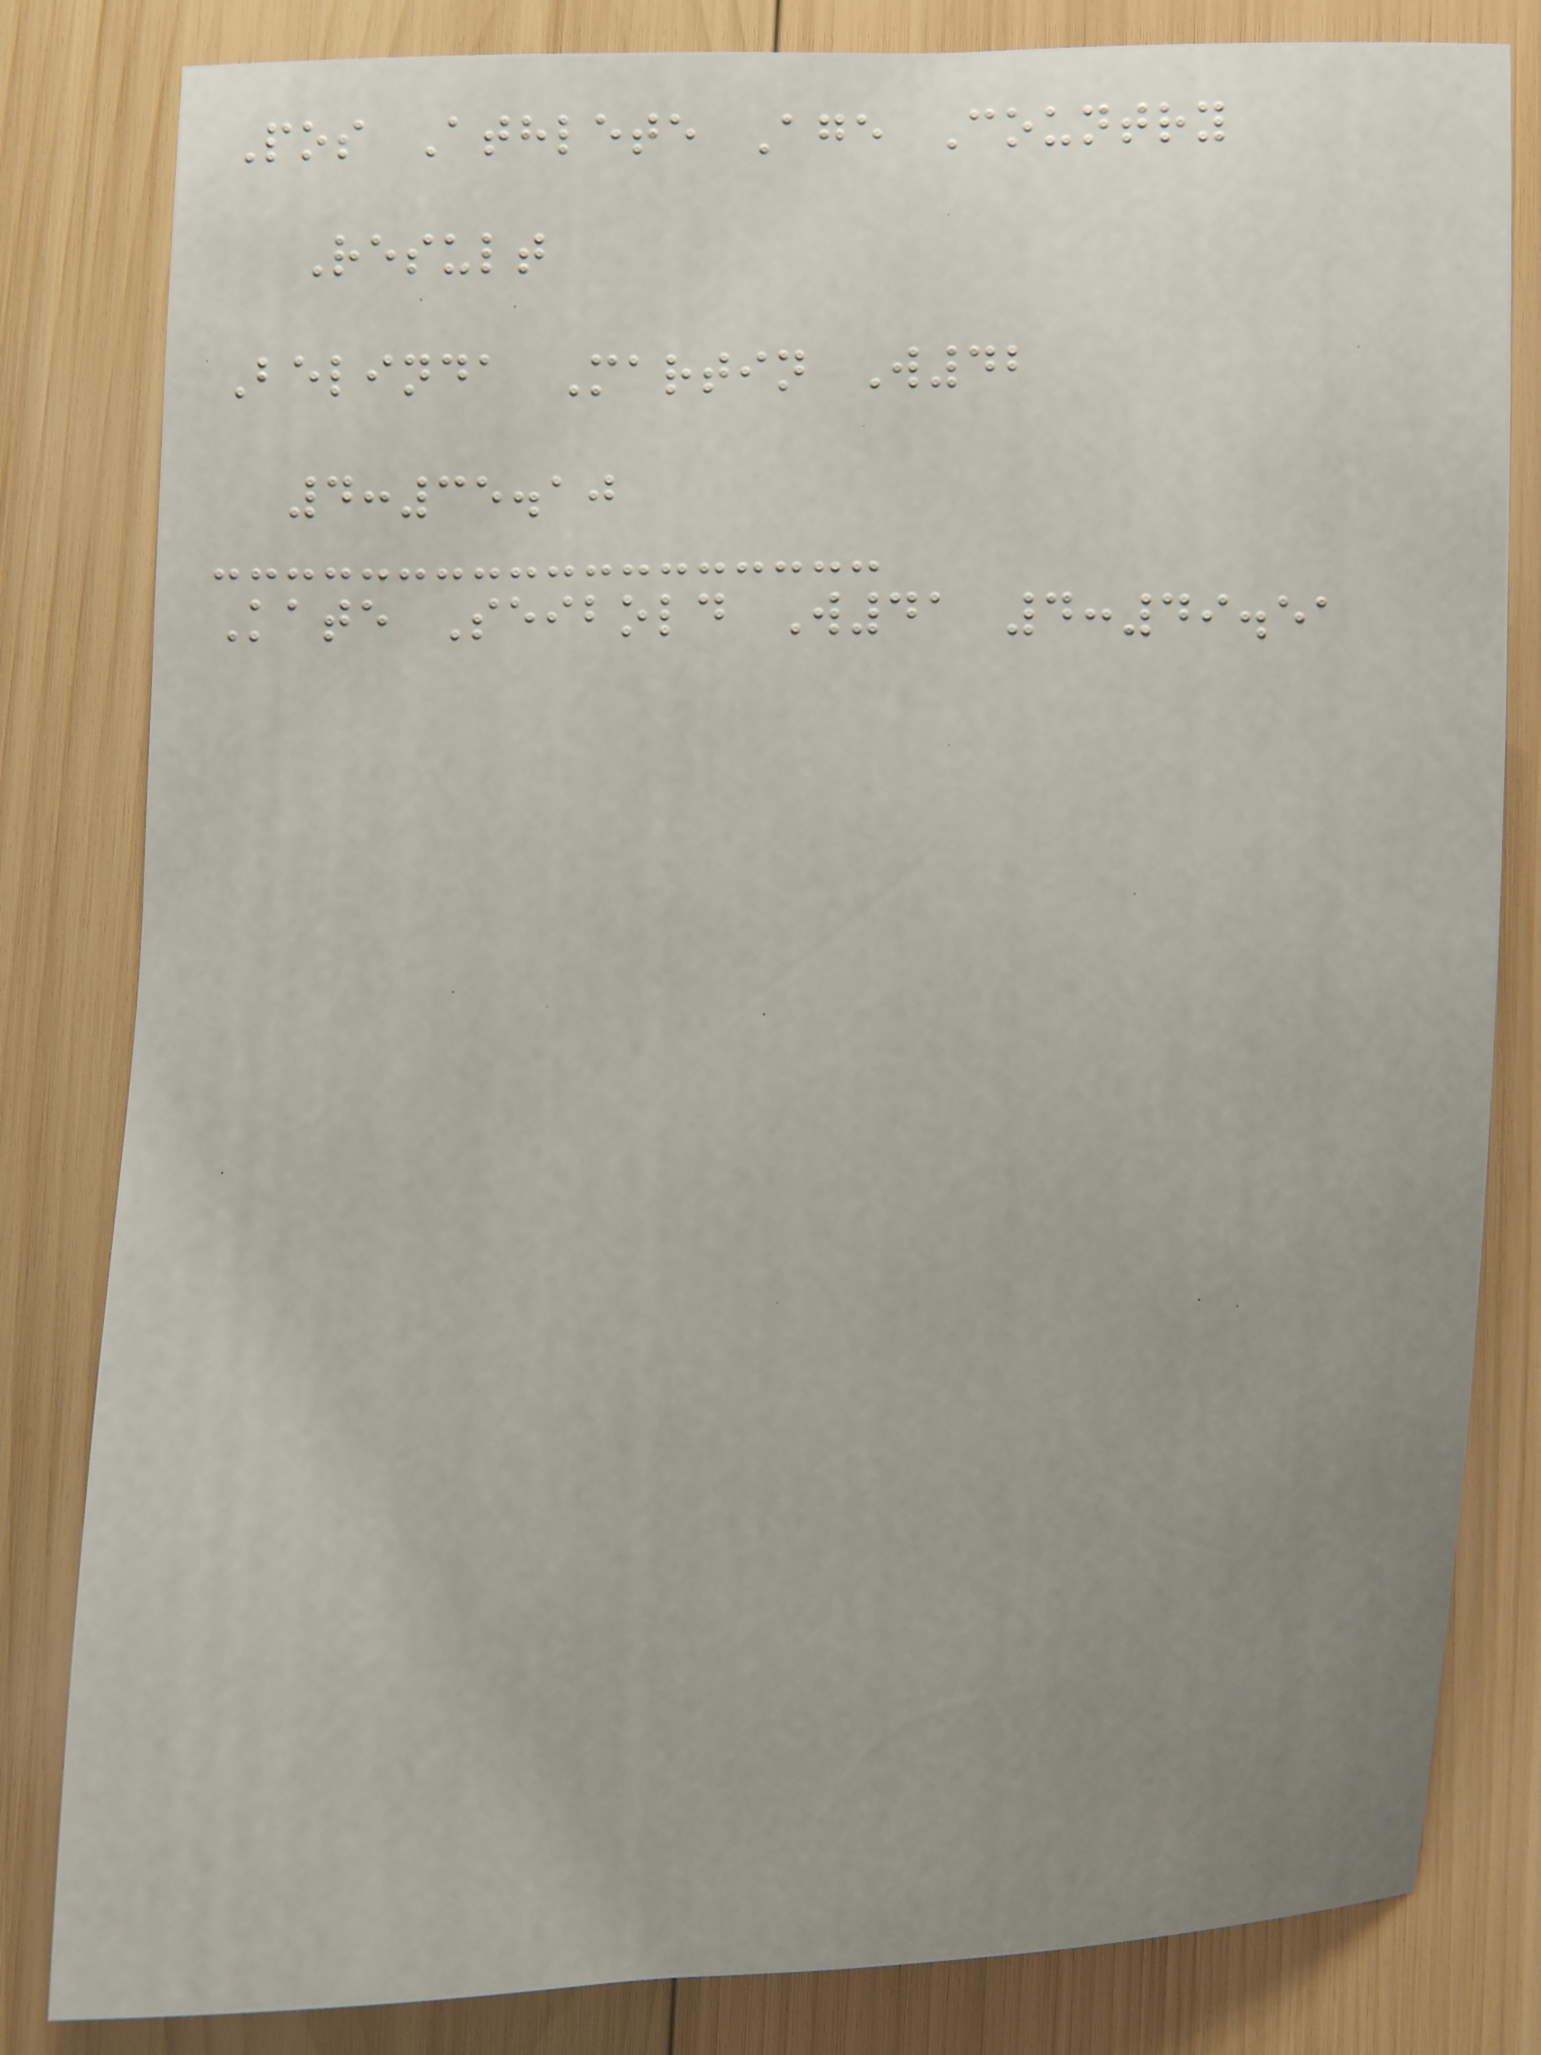Pos Athlete Age Country
Result
Belinda Martin W42
4:35.10
Kate Seibold W41 4:49.51
